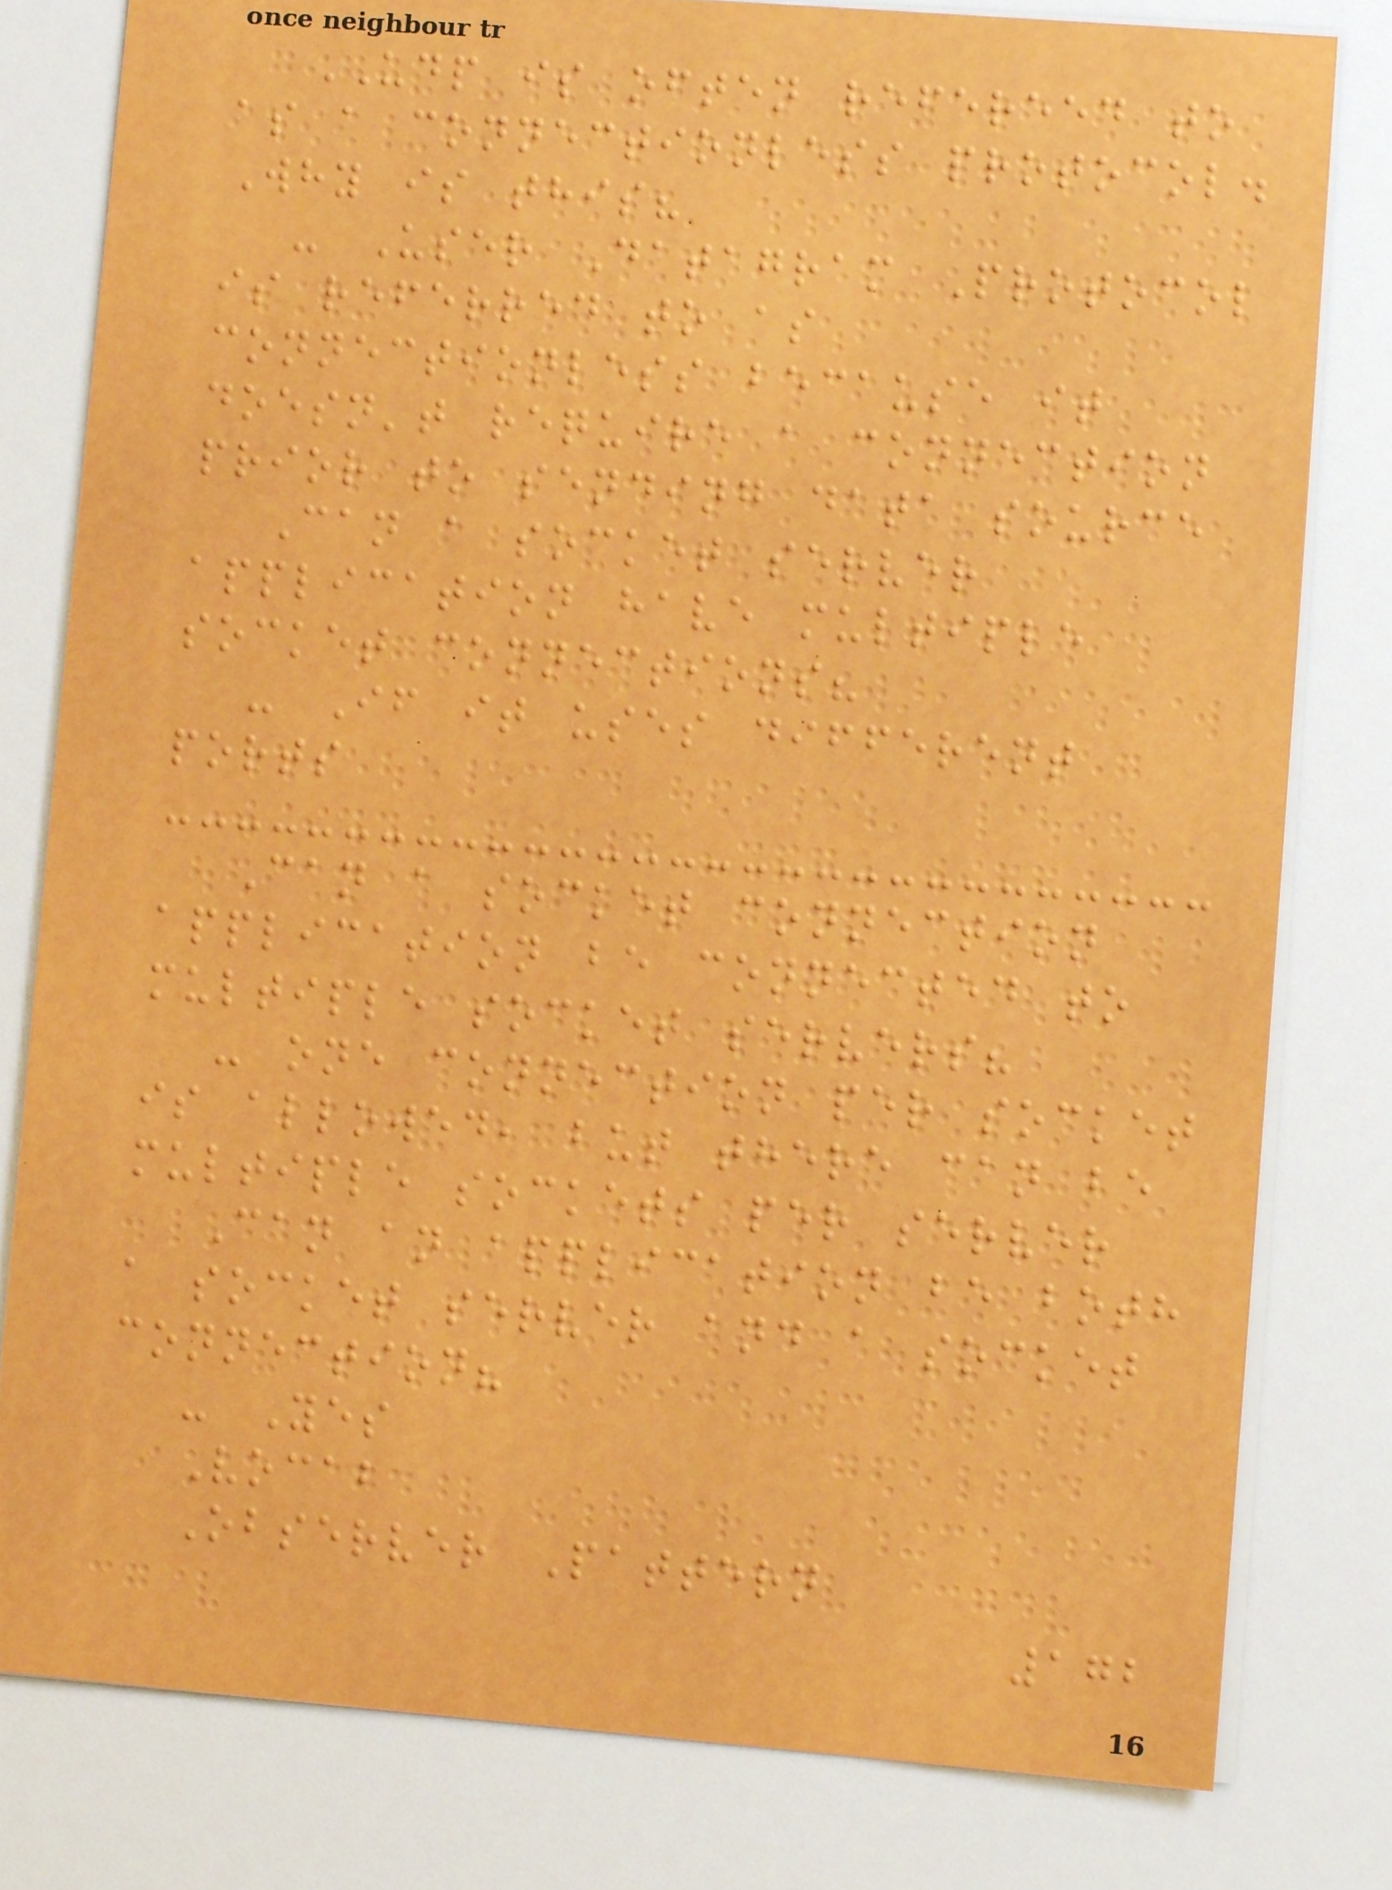UDP is often refereed to
as a connectionless protocol.
Why is this?
- User Datagram Protocol
is referred to as
connectionless because it
doesn't require a connection
prior to sending data source
Can a socket server
application have multiple
socket connections?
- If it uses different
ports
Can a socket connection
application be connected to
multiple socket servers?
- one connection per socket
is allowed, but there can be
multiple sockets per server
Can an application be both
a socket server and a socket
connection?
- Yes
Vocab
Observer Pattern
172
